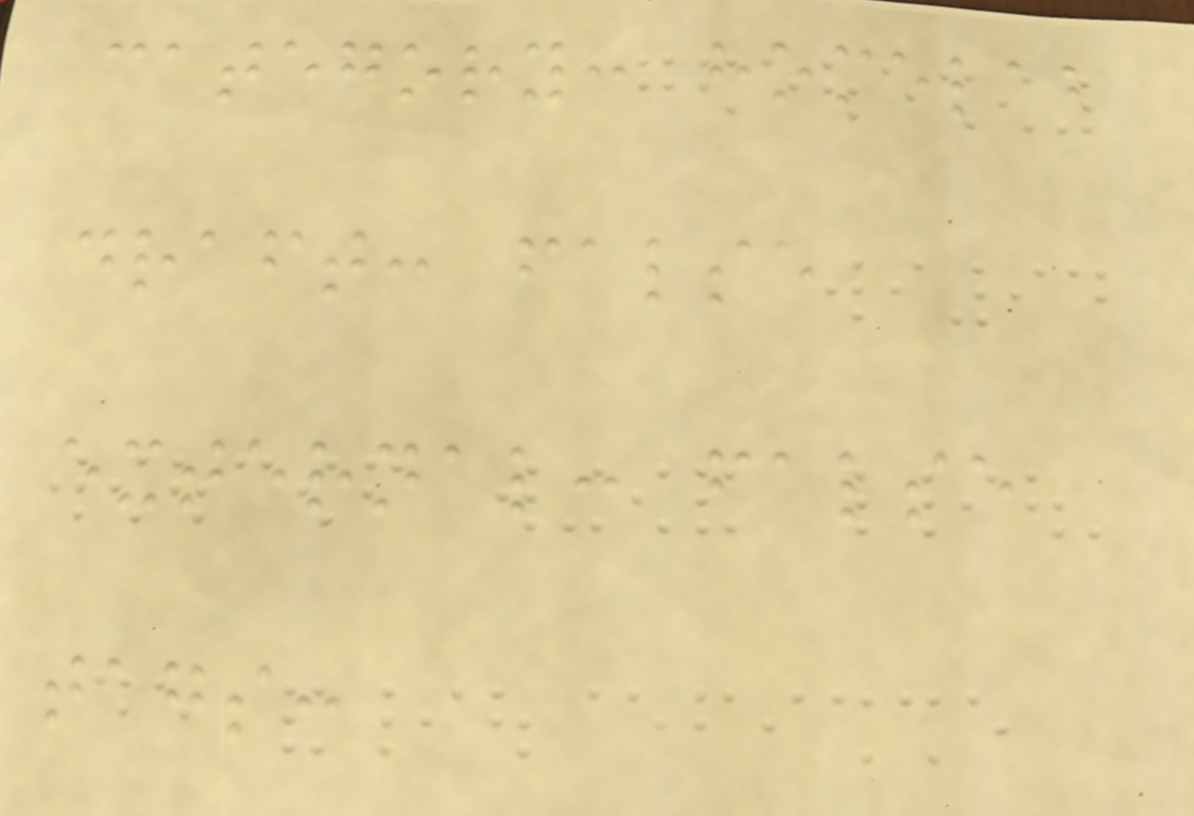category: homelab
draft: false
external: false
tags:
